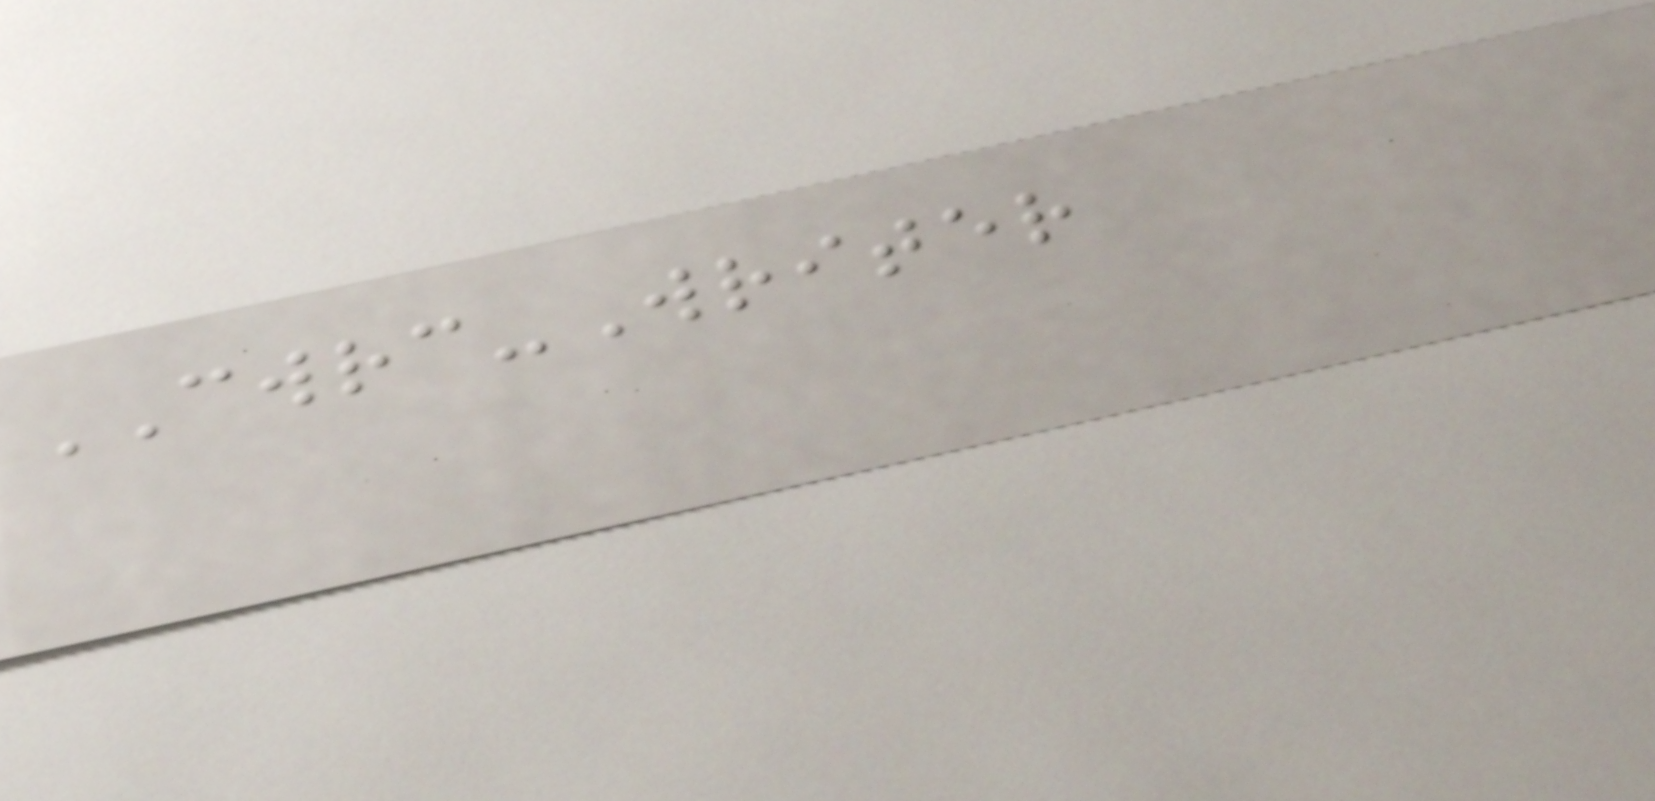CWRC-Writer
